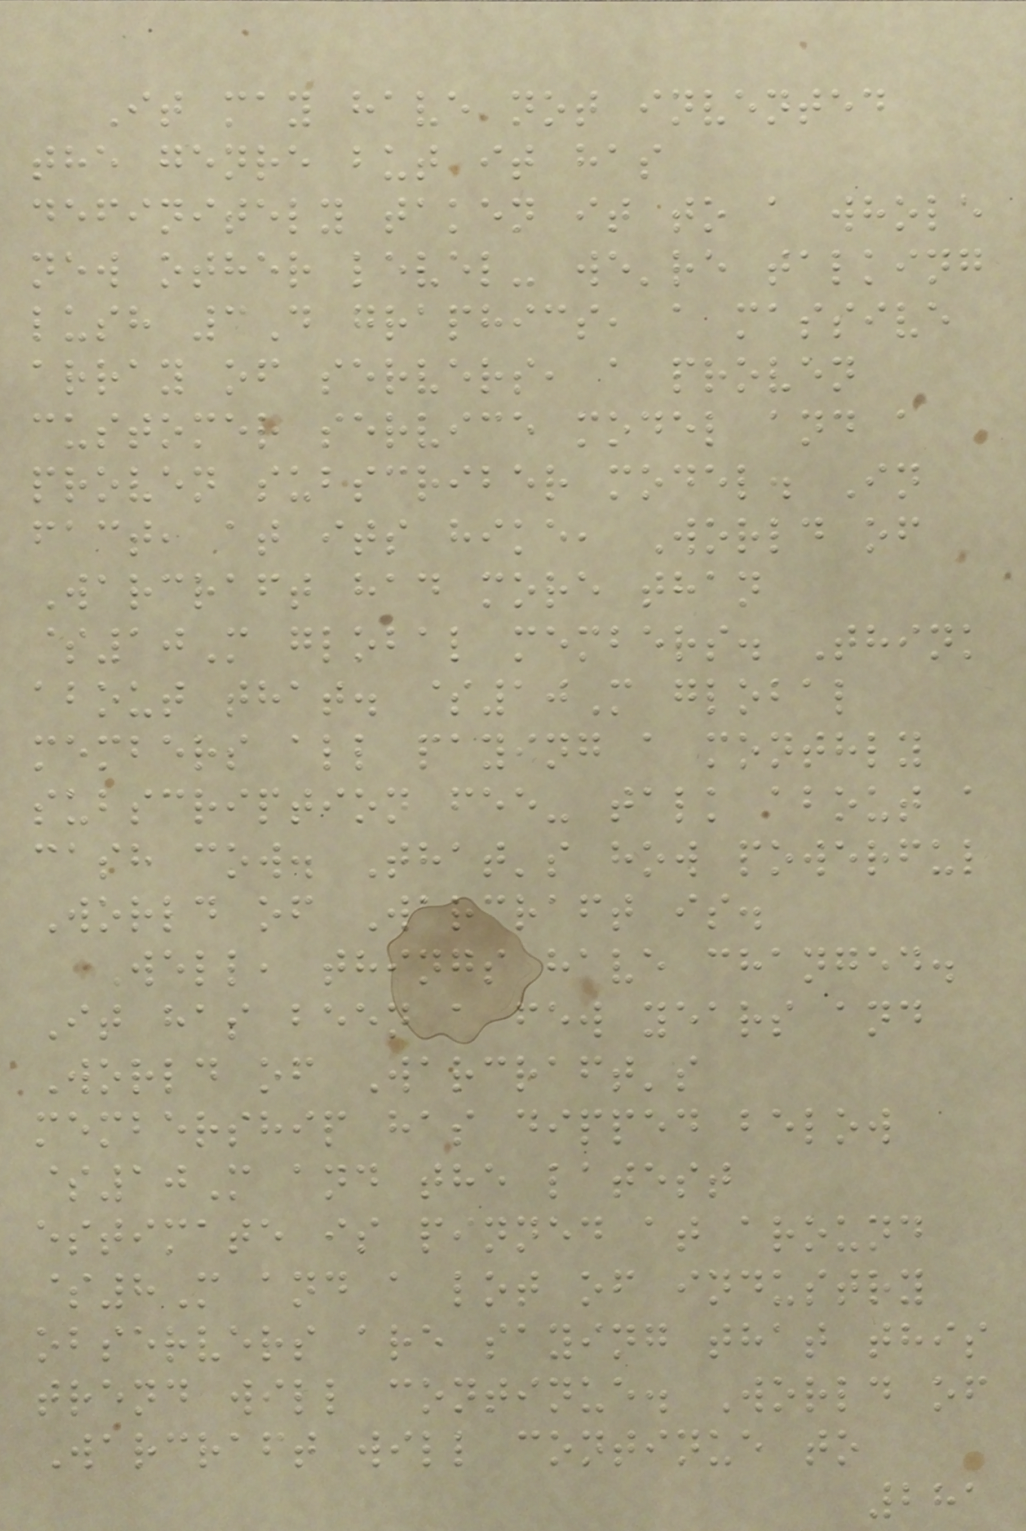It may have not invented
the genre but it has
definitely taken it to a whole
new other level- we're talking
lush 3D graphics, a massive
array of servers, a proven
customer service model and a
proven subscriber model. In
fact, at its hike, World of
Warcraft had more than
$10M global members. Think
about that. $10M global
members all paying a monthly
subscription fee- talk about a
cash cow. That's how powerful
World of Warcraft is.
Well, things have changed.
It has been a few years and
World of Warcraft's
membership has dipped below
$10M and the latest
estimate is pinned at around
$8M and a lot of industry
observers are saying that this
trend will continue. World of
Warcraft will continue to
281
